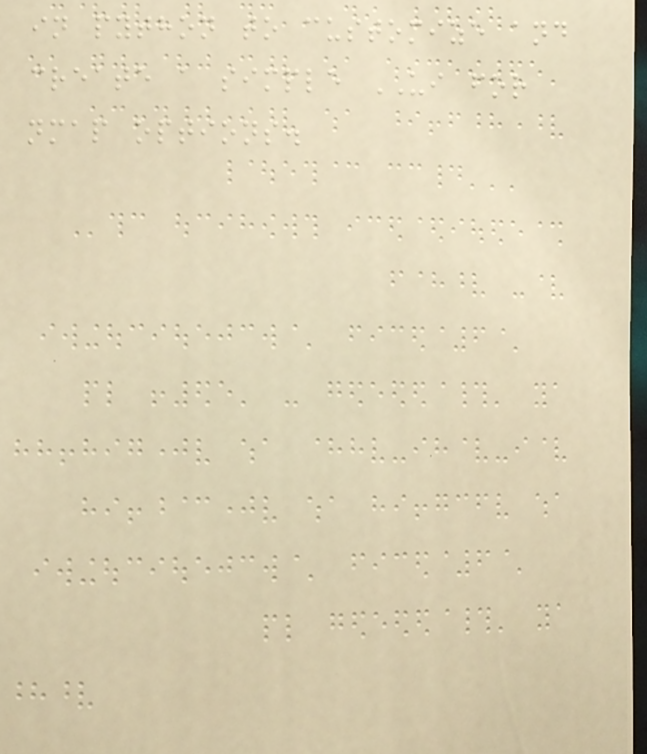in python to customize and
create a simple UI for
nmap options.
